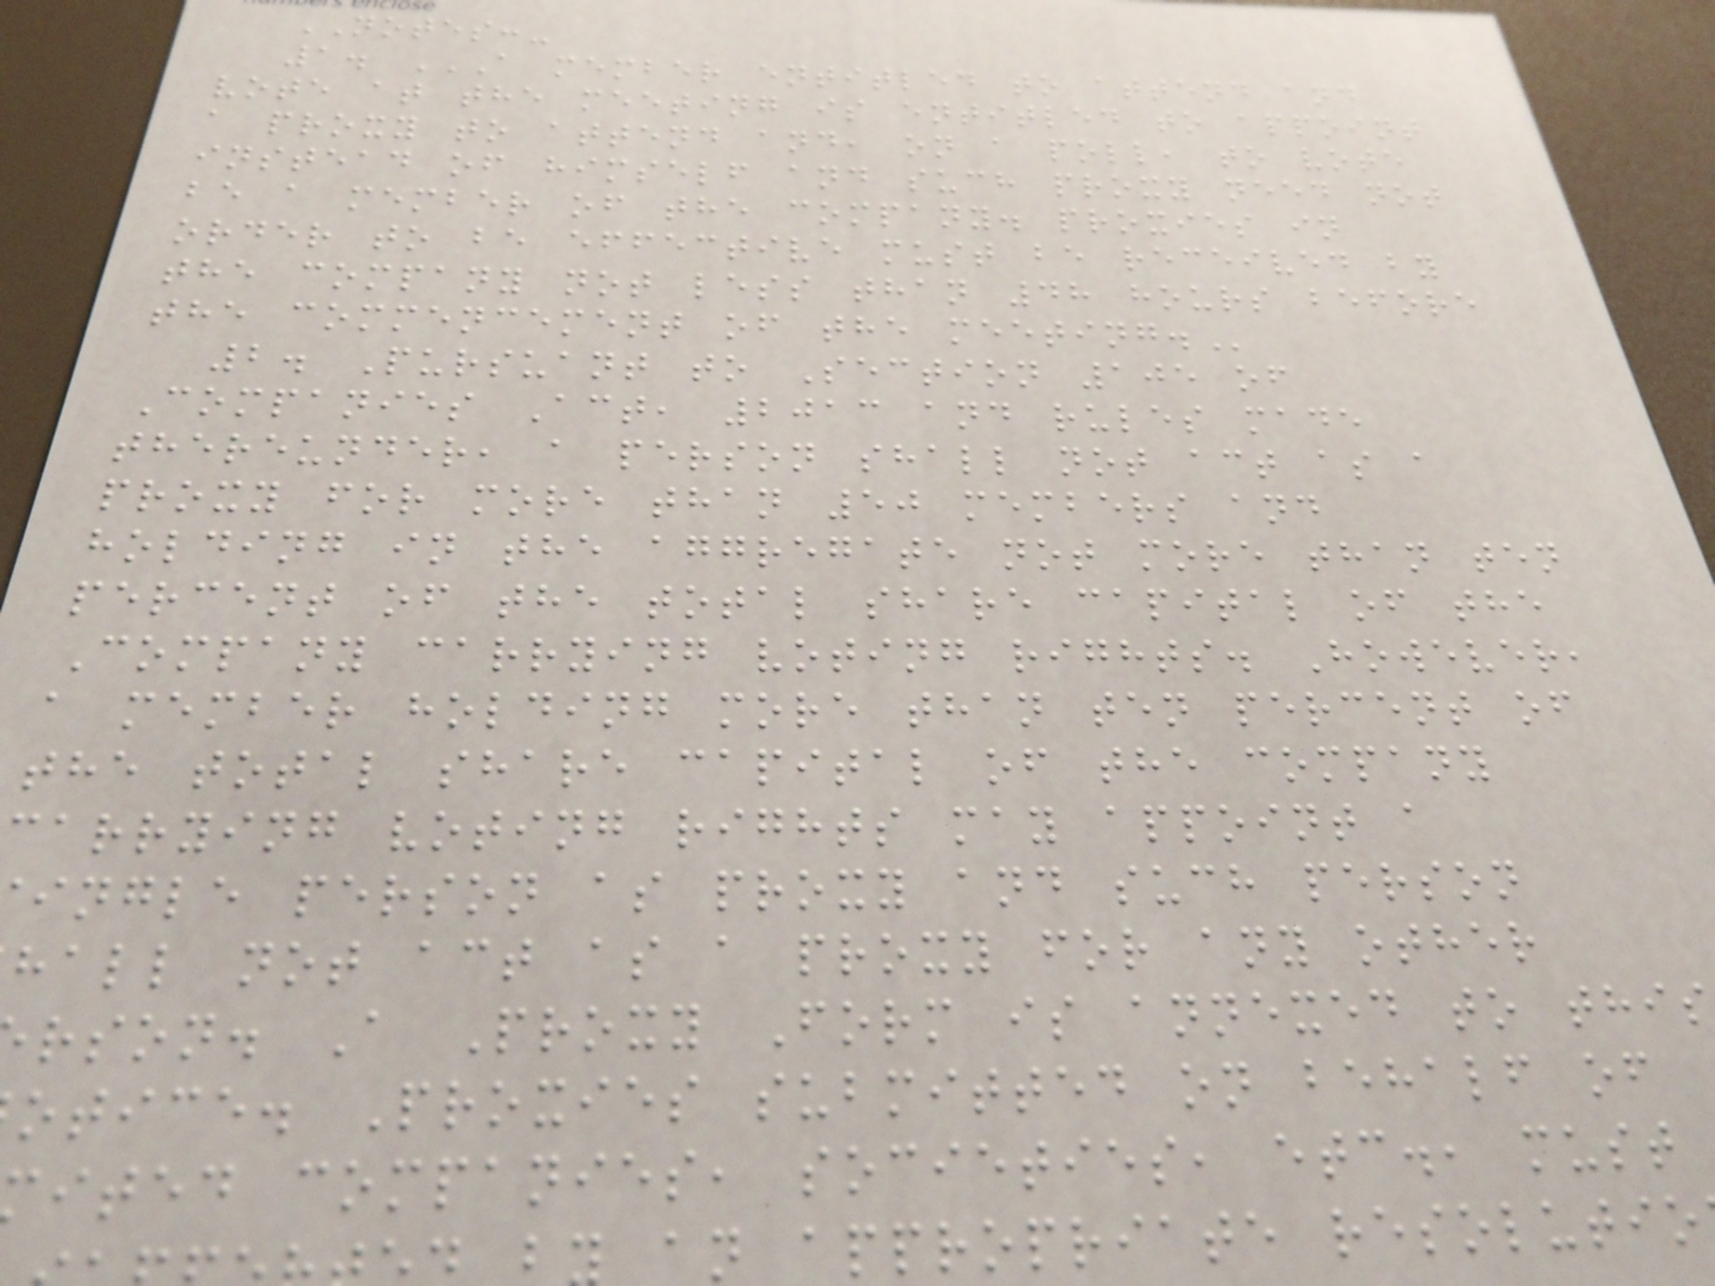NOTES:-
1. A MEMBER ENTITLED TO ATTEND AND
vote at the meeting is entitled to appoint
a proxy to attend and, on a poll, to vote
instead of himself and such proxy need not
be a member of the company. proxies in
order to be effective must be received by
the company not less than 48 hours before
the commencement of the
2. Pursuant to Section 105 of
Companies Act, 2013 and rules made
thereunder, a person shall not act as a
proxy for more than 50 members and
holding in the aggregate not more than ten
percent of the total share capital of the
Company carrying voting rights. However,
a member holding more than ten percent of
the total share capital of the company
carrying voting rights may appoint a
ingle person as proxy and such person
hall not act as a proxy for any other
rson. A Proxy Form is annexed to this
otice. Proxies submitted on behalf of
ited companies, societies, etc., must
an appropriate resolutio
